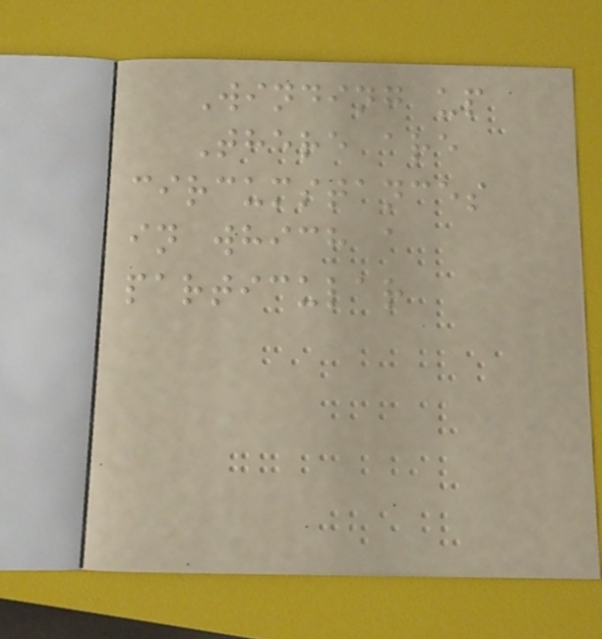Winding up
There are
circumstances
in which a
particular
